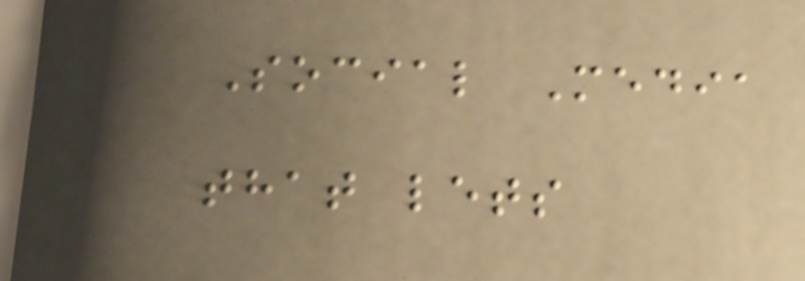Social Media
that lets
